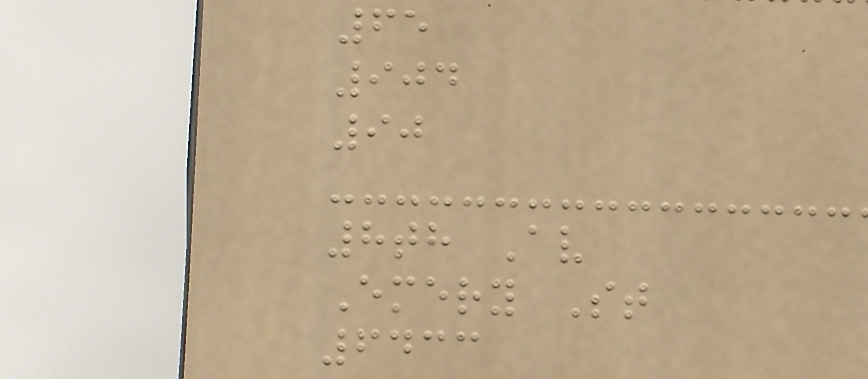65
904
90
8th Av
Emery St
6433
